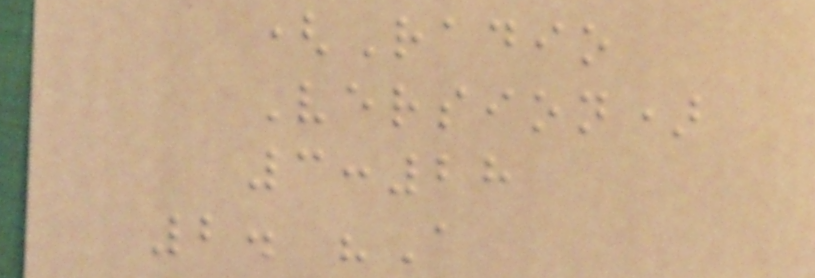(Radio
Version)
3:28
2. "A
